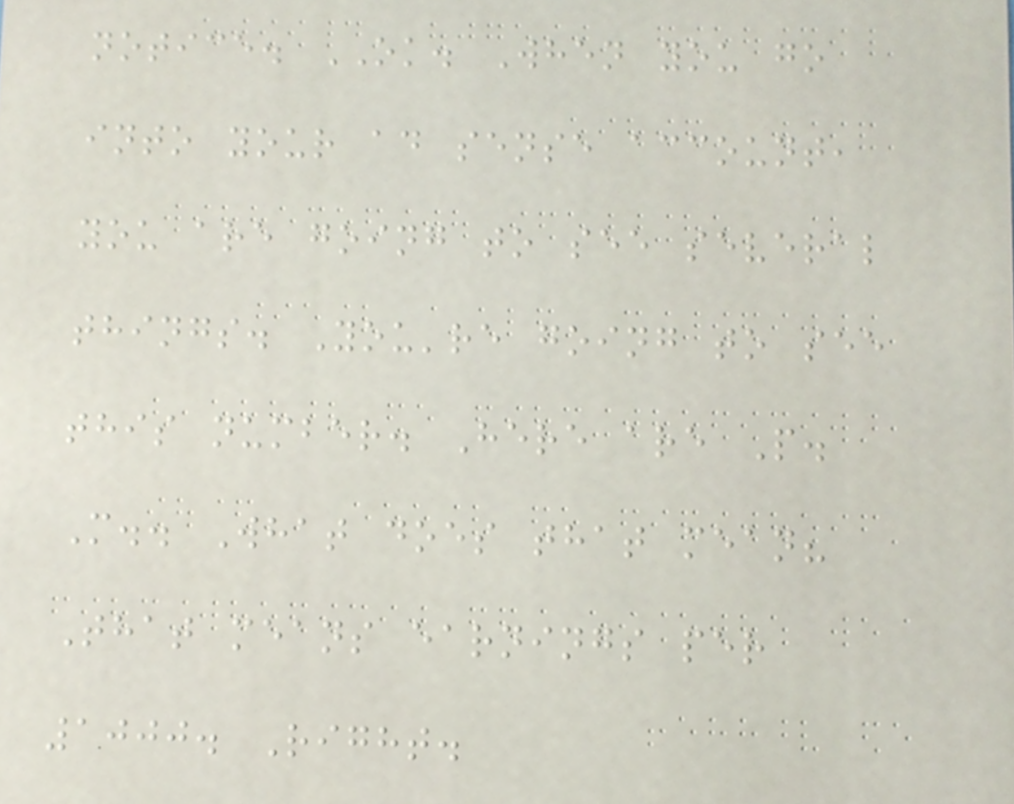notice. OK. When you go
into your ad sense account,
you are going to see several
things. You're going to see
this number. Here are P.
M.. What does that mean?
That means earnings per
1000. Right.
